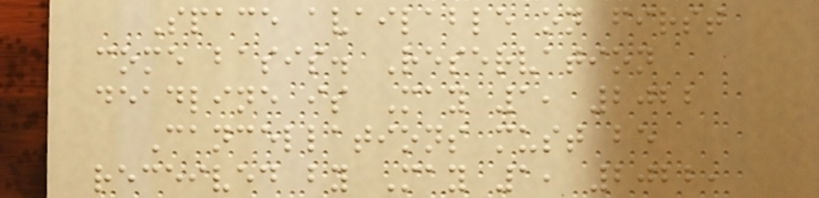Space available on first
come basis. Reservation
deadline is May 1, 2022
Cancellations must be
received by May 1, 2022,
